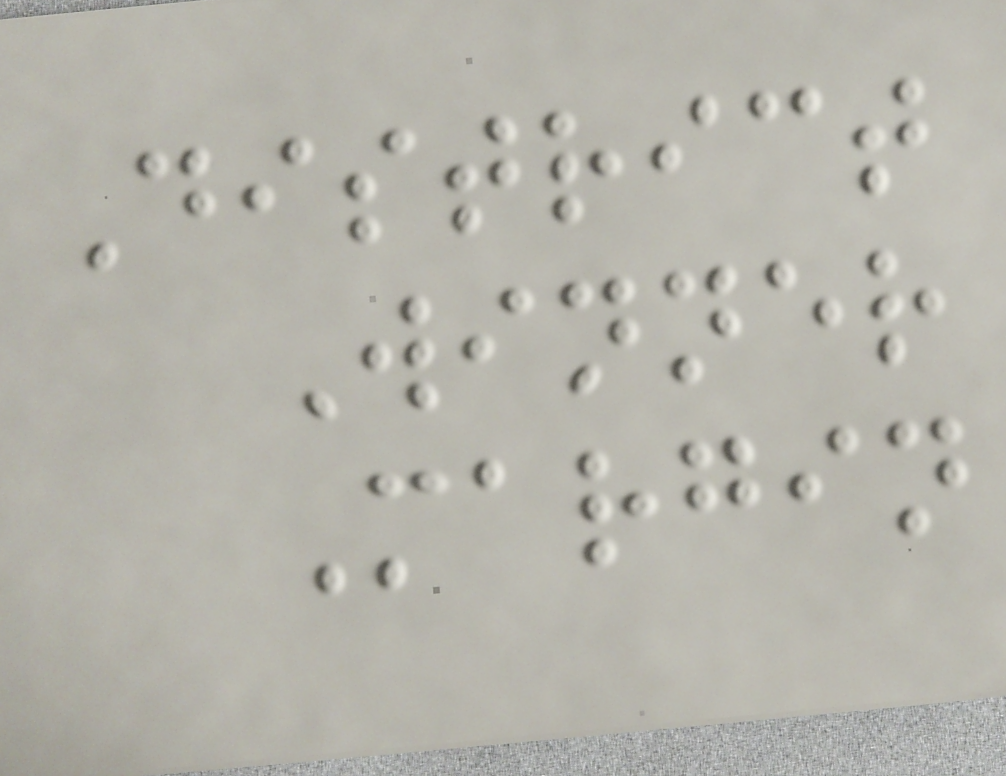District
Winner
Margin
